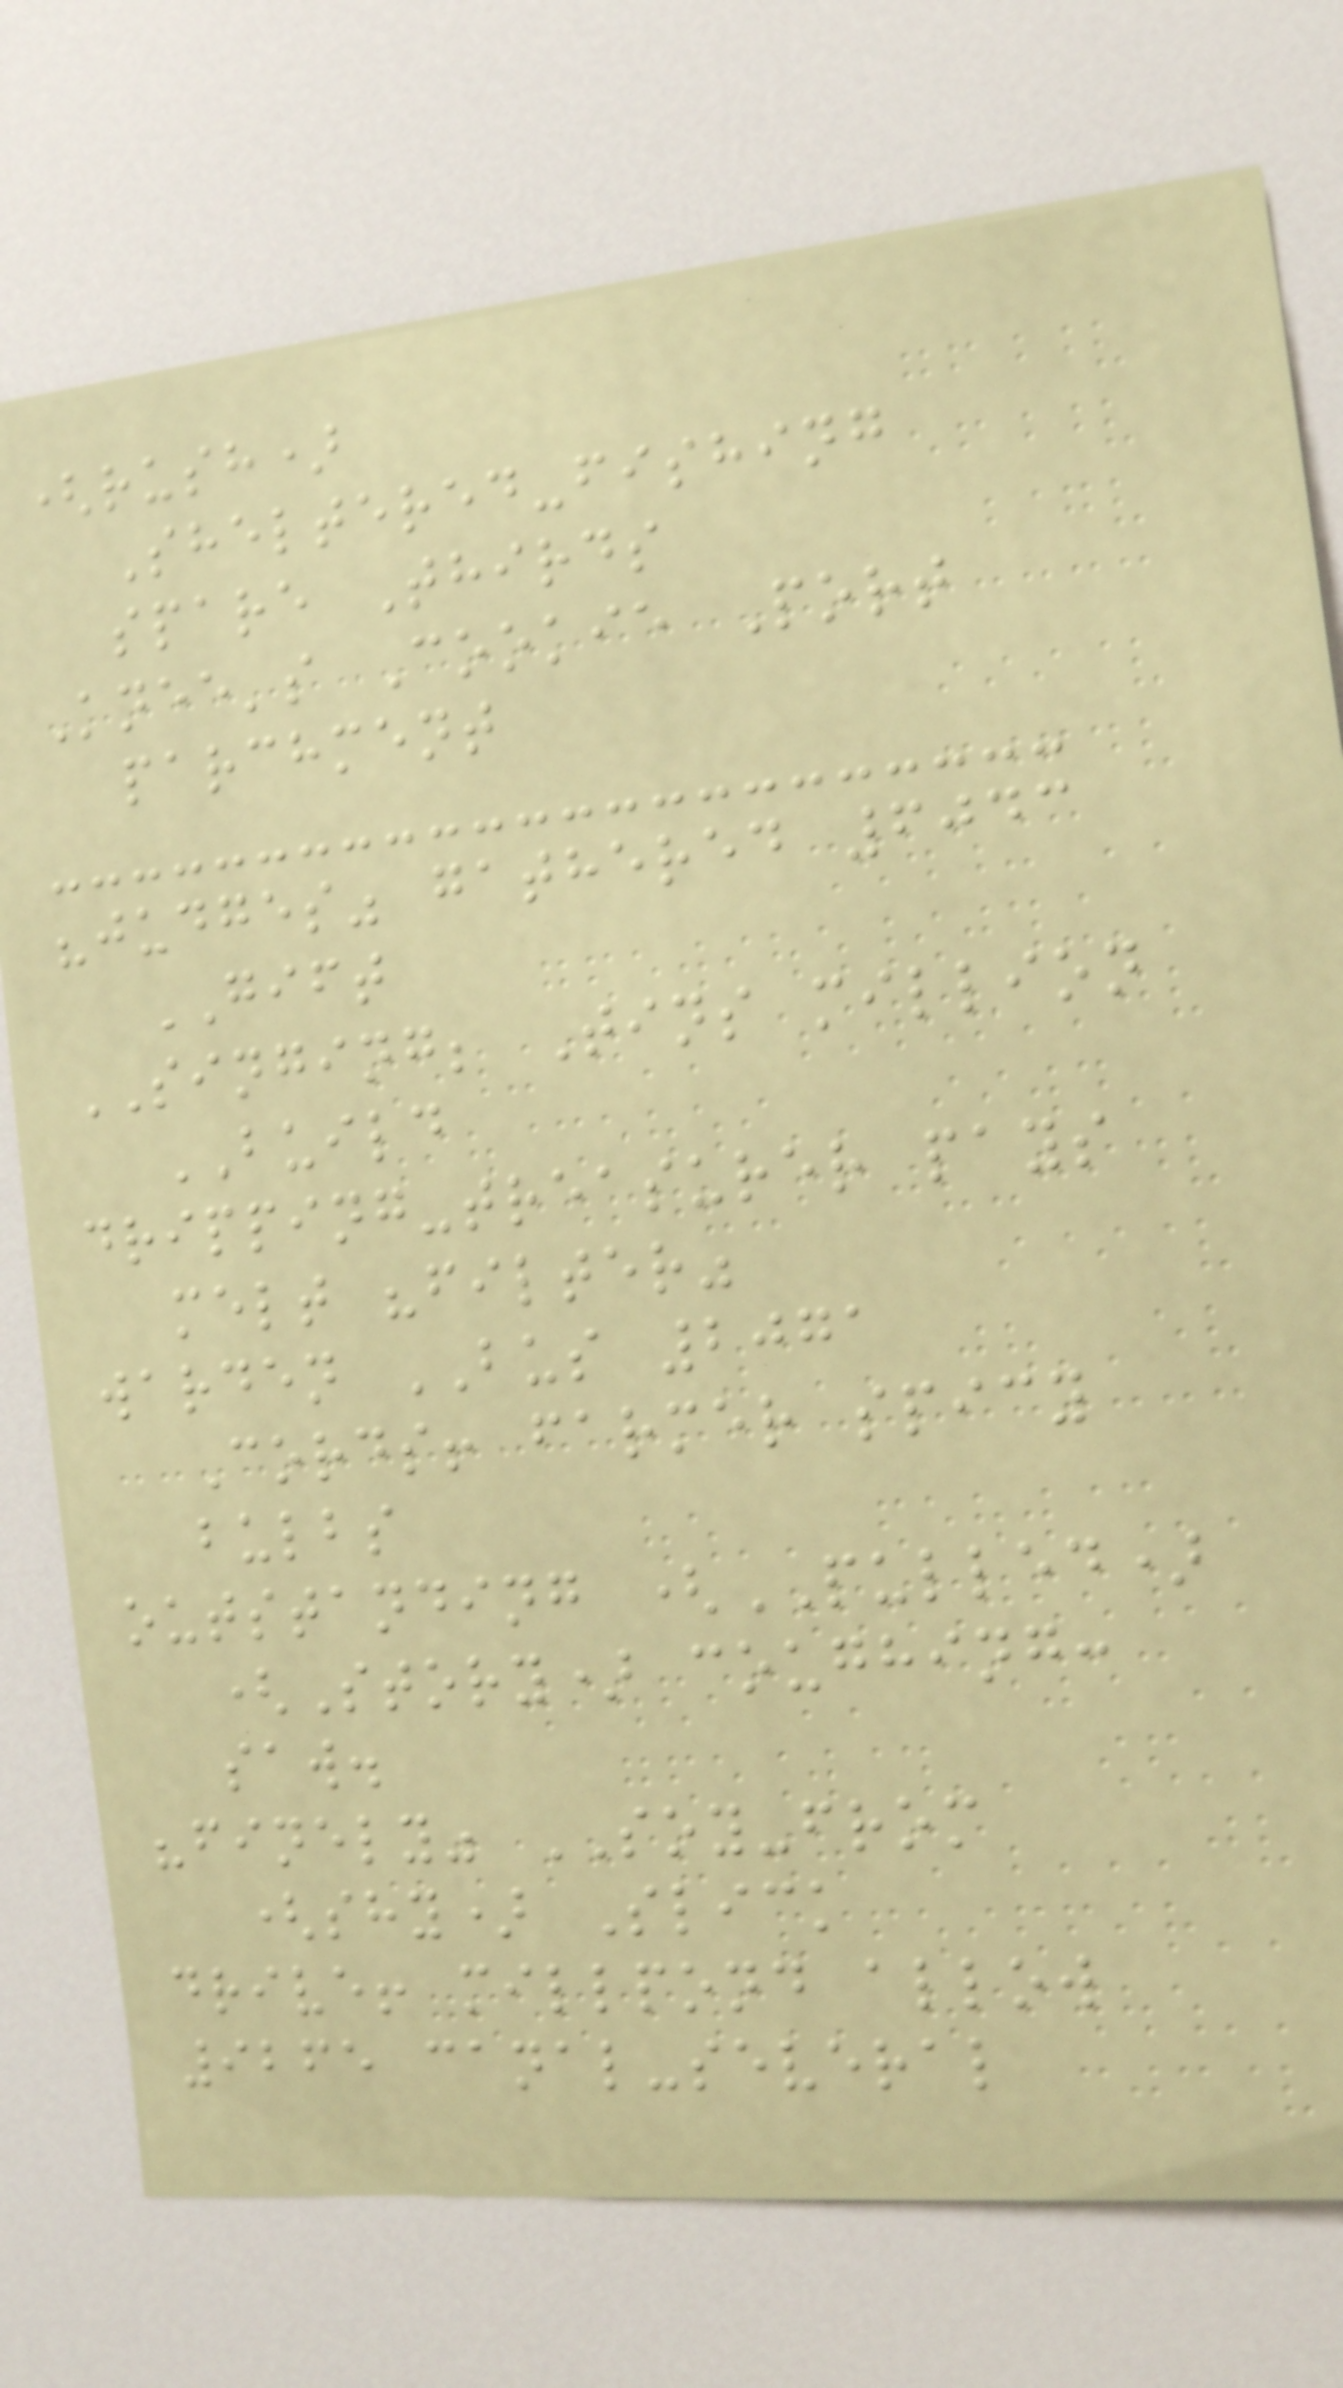(rush)
Sheltered-fishing
spare Thirds
Knee's Cookie Port
parchment
"judges" gathered 6043
GIFT
SINGING; Tins million
BUILD
dripping-treasurer pays
melt "filter"
warden BUS 2071
Cords! farmer spicy
bulbs
outstanding (PULLED)
(Story) coughing:
saw.
"finely" SOY-from
(shy) Slick
drive! millpond allow
9265 canal-several
